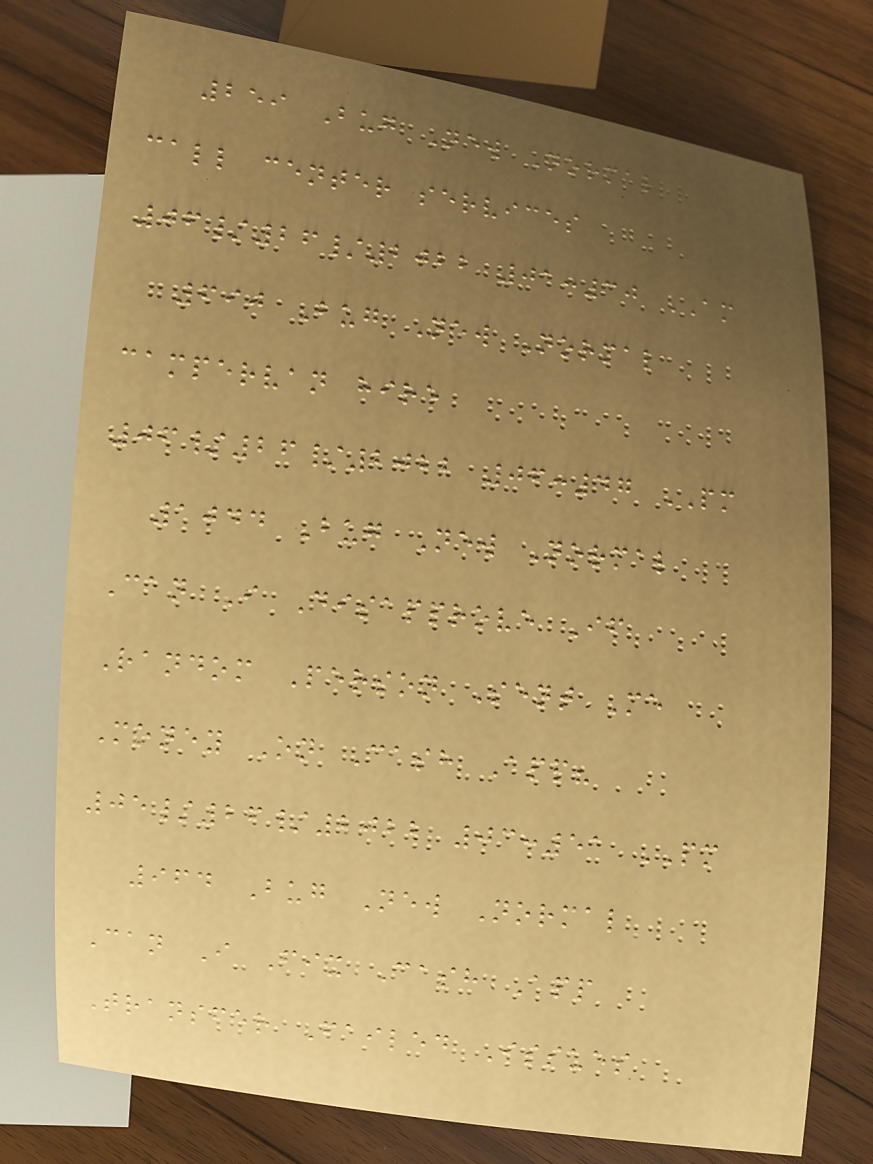259 Bug New Normal
call center services
06/26/2022 01:30 AM
690 Bug New Normal
campervan hire
06/26/2022 06:47 PM
1044 Bug New Normal
Can I Disapprove If
Random Person Sent Me
Money On Cash App?
05/26/2022 03:51 PM
964 Bug New Normal
Can I Fix Cash App
Transfer Failed Issues
